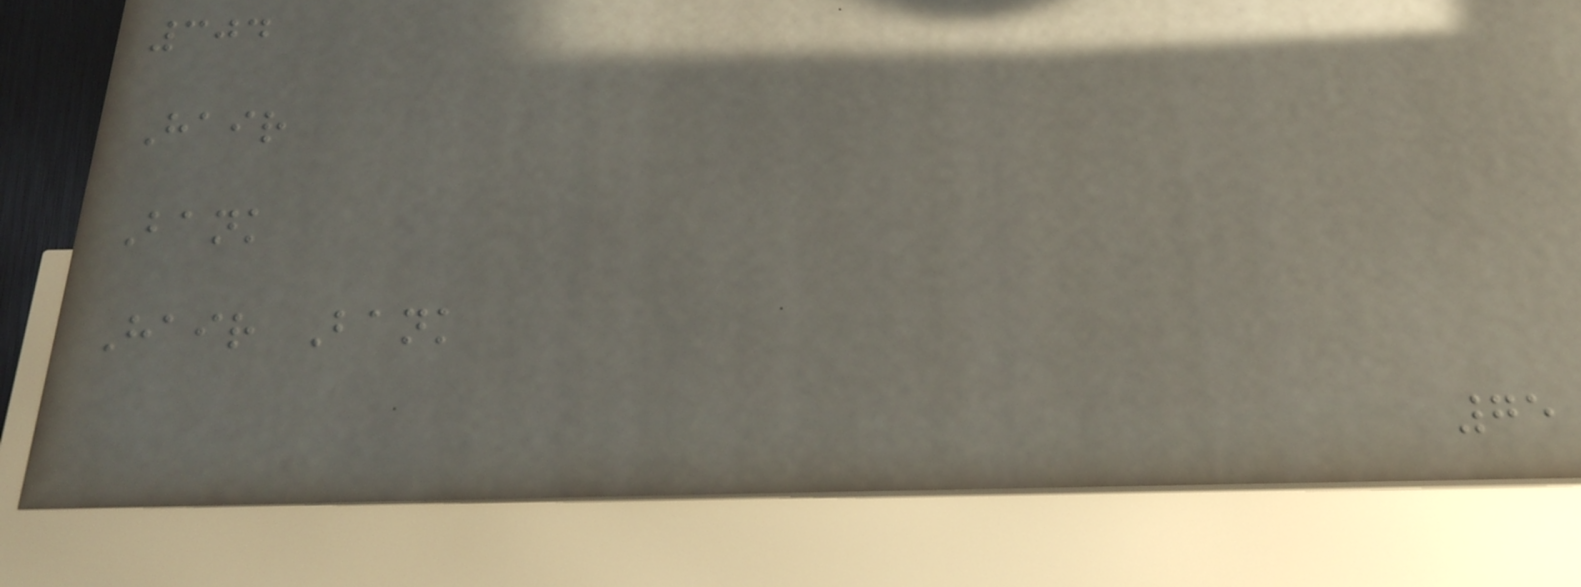304
Hair
Bank
Hair Bank
75
